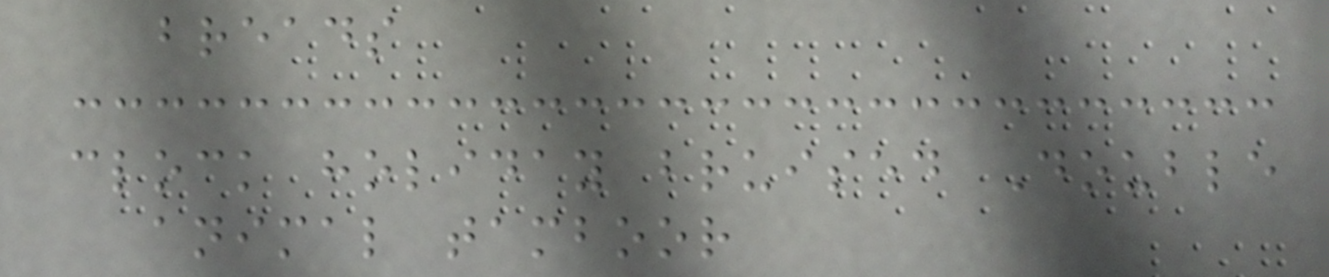breads
clock holiday bruised Double
animal tamboor
